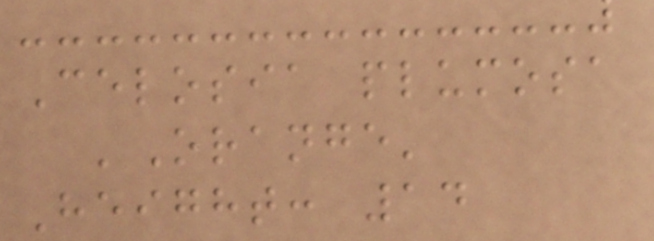Celosia plumosa
'Orange'
Height: 14
